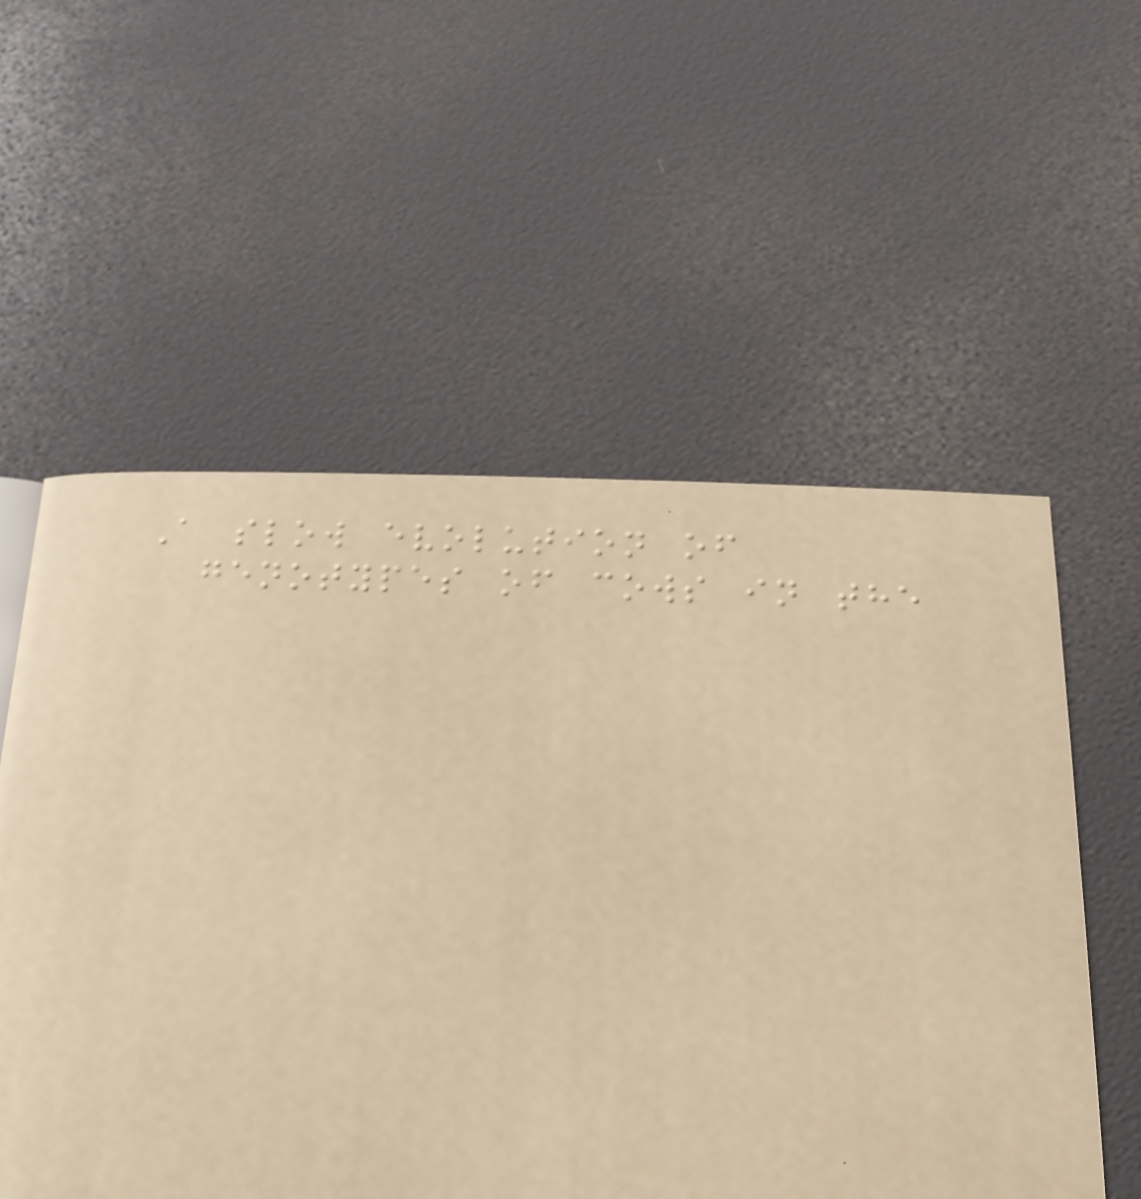A slow evolution of
genotypes of cows in the
